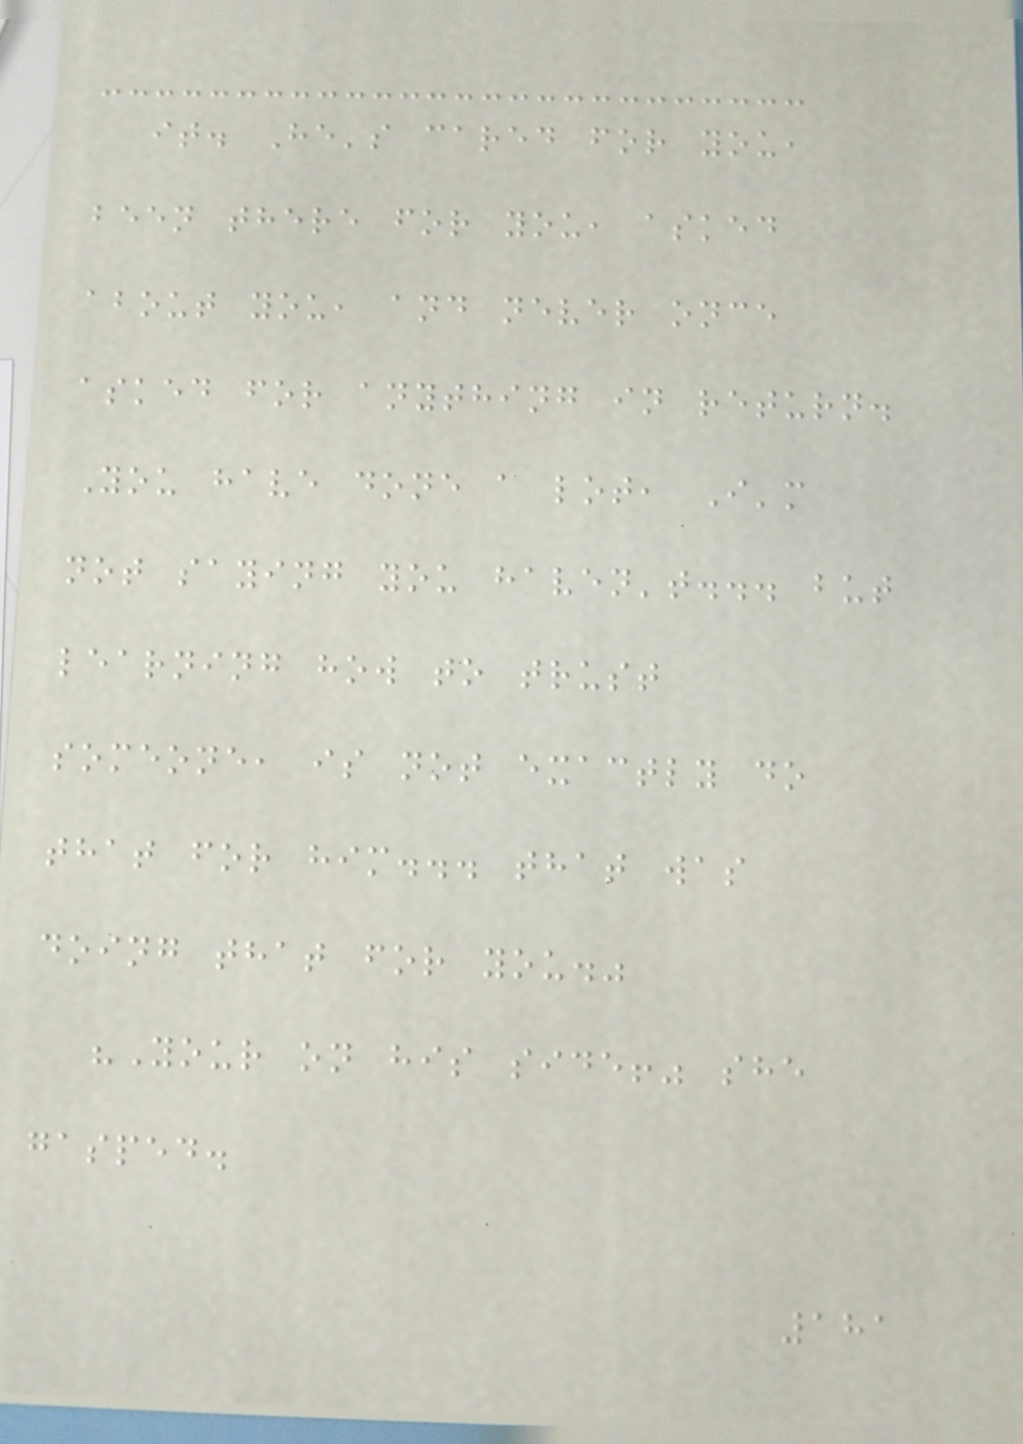it. He's cared for you,
been there for you, asked
about you, and never once
asked for anything in return.
You have done a lot, I'm
not saying you haven't... but
learning how to trust
someone, is not exactly do
that for him... that was
doing that for you."
"Your on his side!" she
gasped.
181
